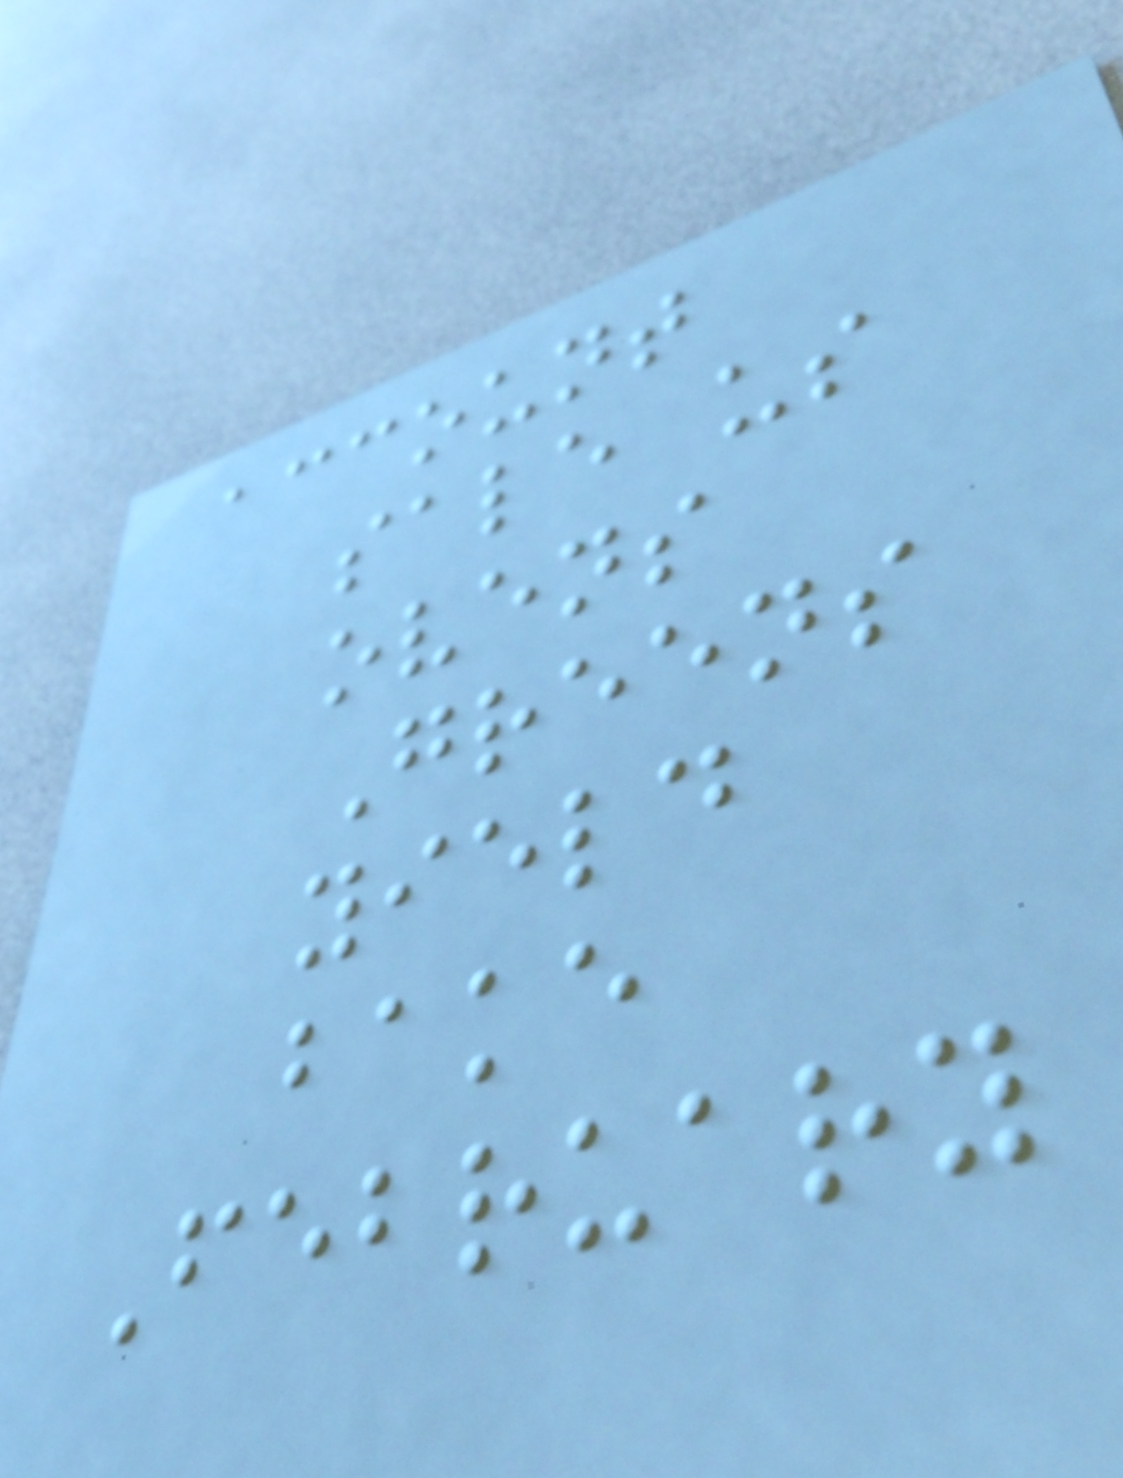account
sale us
ovens
Greens
yield
bake
February
